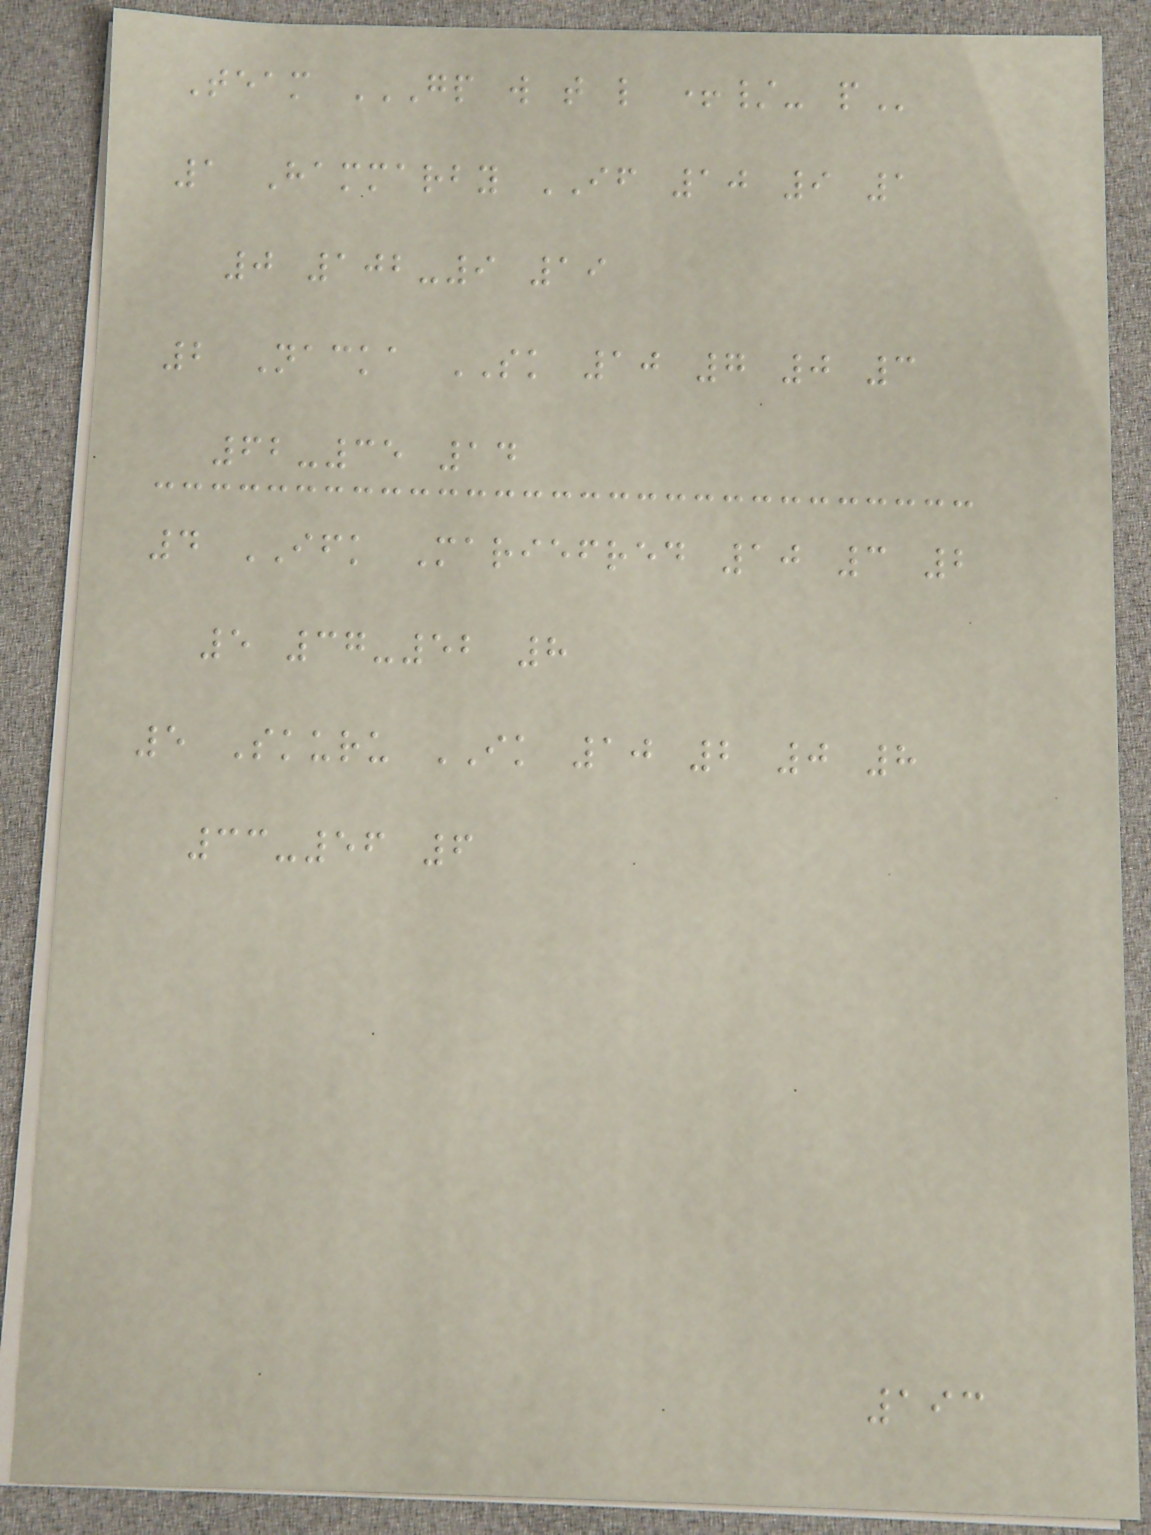Team GP W T L +/- P
1 Hammarby IF 10 9 1
0 102-9 19
2 Nacka SK 10 7 0 3
62-35 14
4 IFK Mariefred 10 3 2
5 37-52 8
5 Skuru IK 10 2 0 8
33-56 6
193
